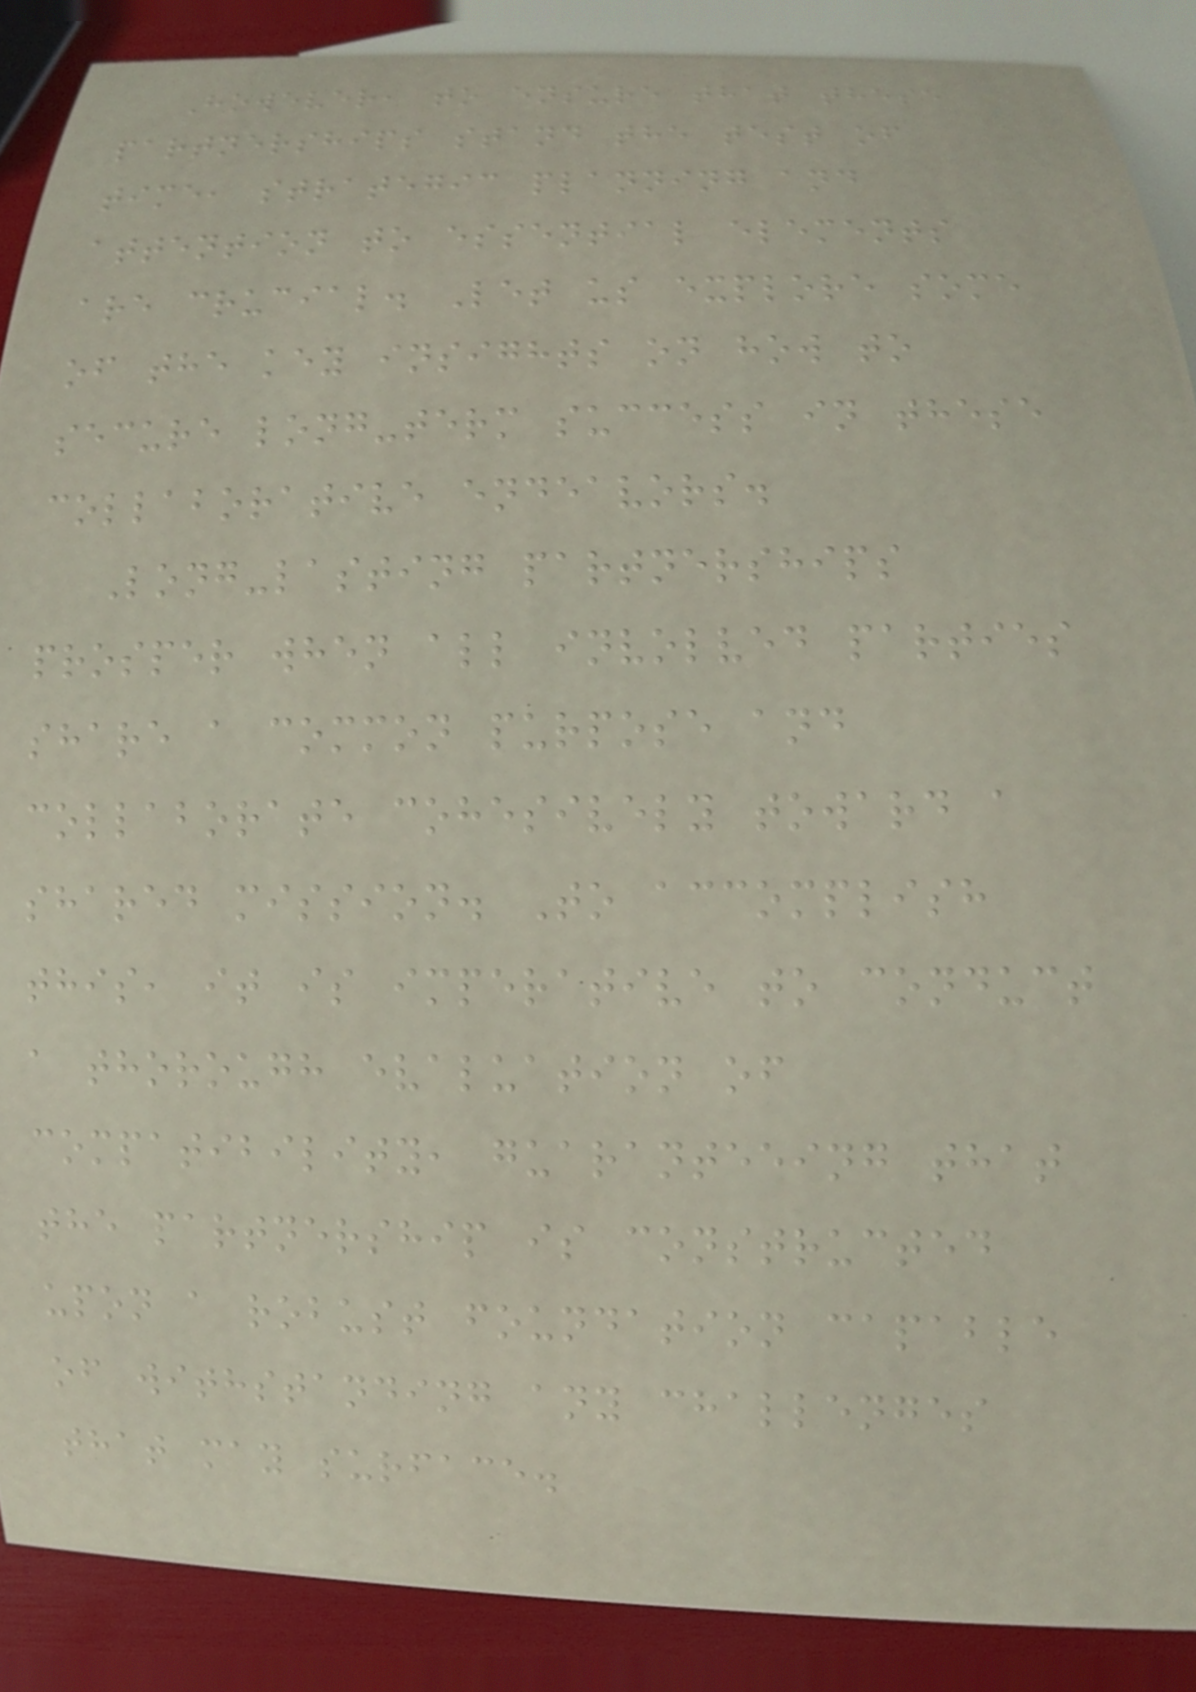However, to ensure that these
partnerships stand the test of
time, strategic planning and
attention to essential elements
are crucial. Let us explore some
of the key insights on how to
secure long-term success in these
collaborative endeavors.
Long-lasting partnerships
prosper when all involved parties
share a common purpose and
collaborate cohesively toward a
shared mission. To accomplish
this, it is imperative to conduct
a thorough evaluation of
compatibility, guaranteeing that
the partnership is constructed
upon a robust foundation capable
of withstanding any challenges
that may surface.
